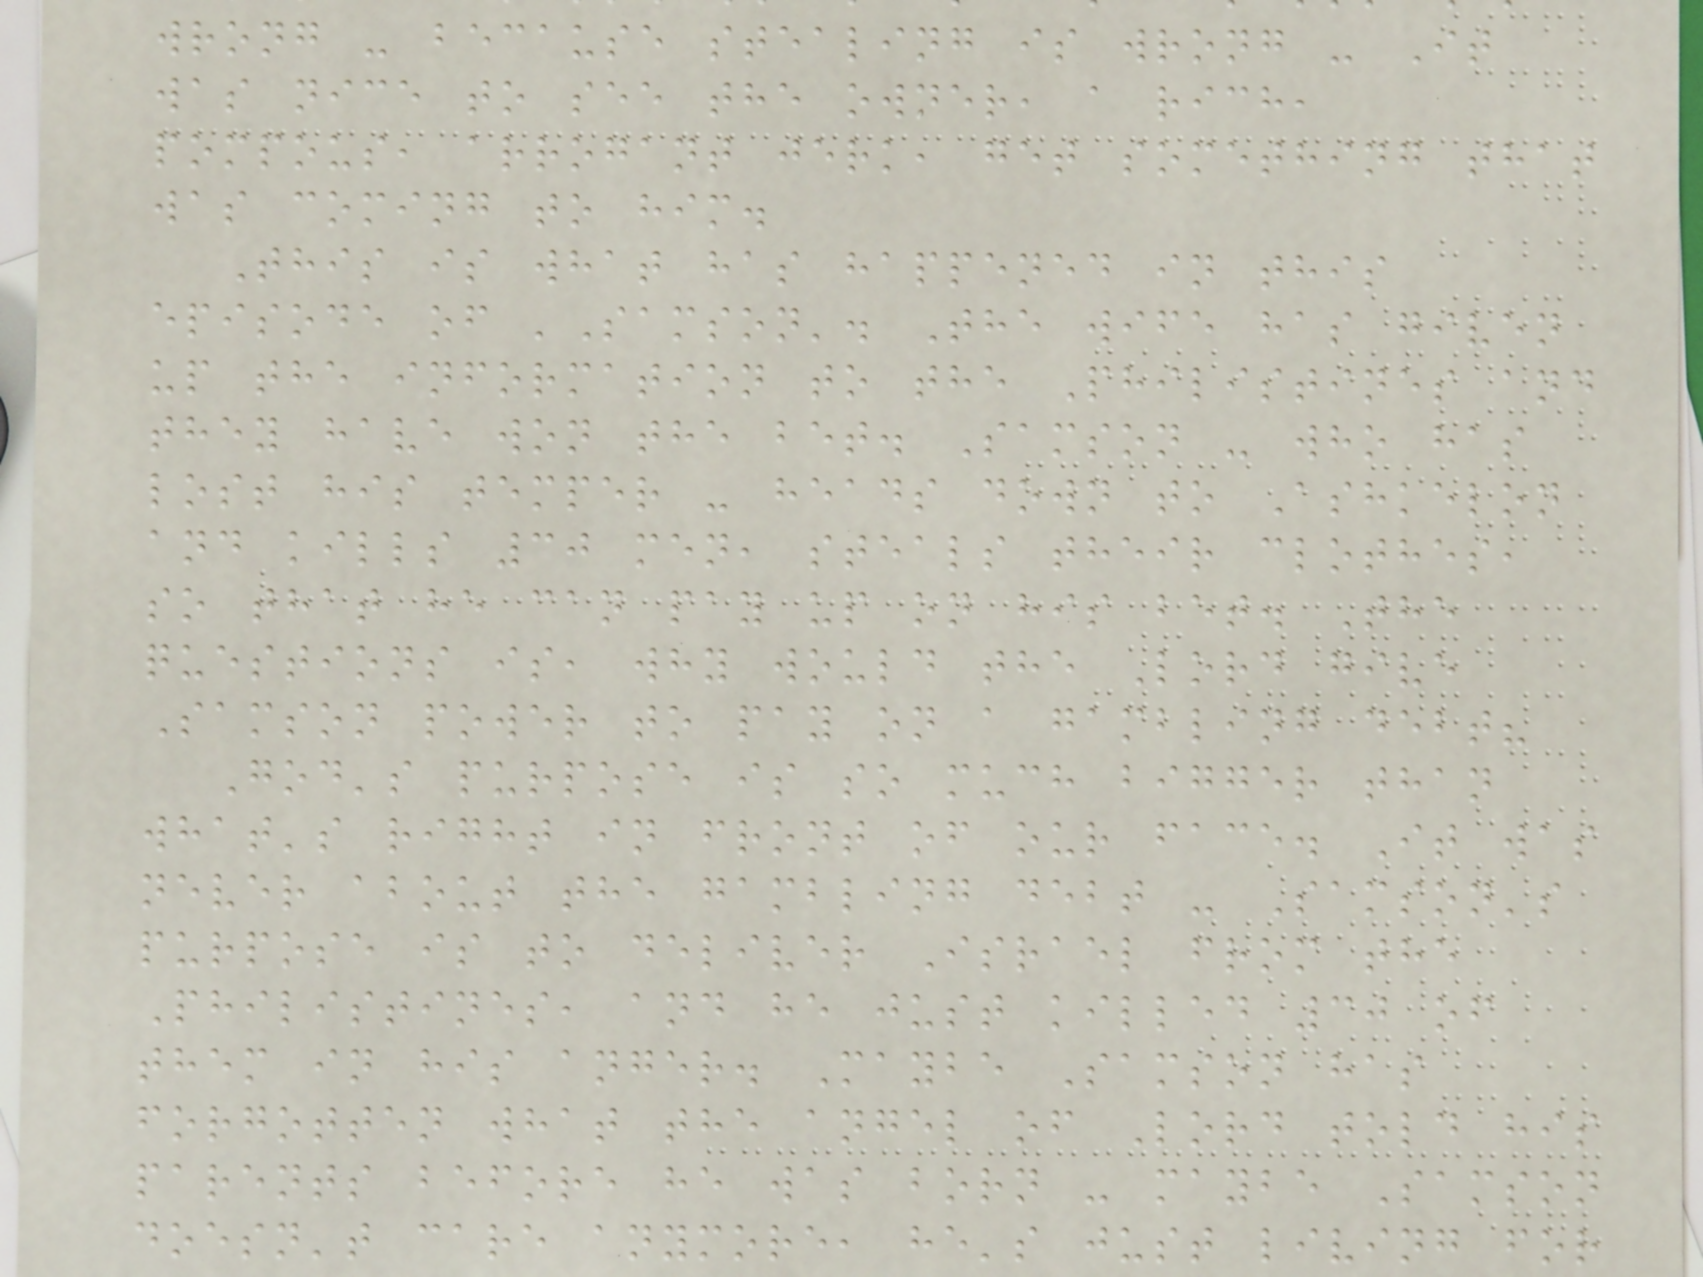wrong - because stealing is wrong - It
was nice to see the owner, a rich,
pompous, arrogant jerk, get something that
was coming to him.
This is what has happened in this
episode of 'Samson'. The wife has given
up the information to the Philistines and
they have won the bet. Samson - who has
lost his temper - heads down to Ashkelon
and kills 30 men, steals their clothes,
so that he can pay up on his bet. The
questions is, why would the Lord give
Samson power to pay on a gambling debt?
God's purpose is so much bigger than
what's right in front of our face. It was
never about the gambling debt - Samson's
purpose is to deliver Israel from the
Philistines, and he just killed 30 of
them in his anger. Maybe Samson has
forgotten what the angel of Lord told his
parents before he was born - maybe Samson
doesn't care anymore, he's just living for
